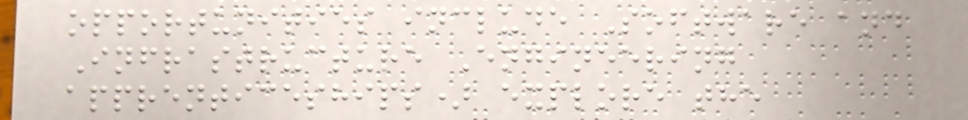opportunities include Software and
Infrastructure Engineering
apprenticeships) explore the
